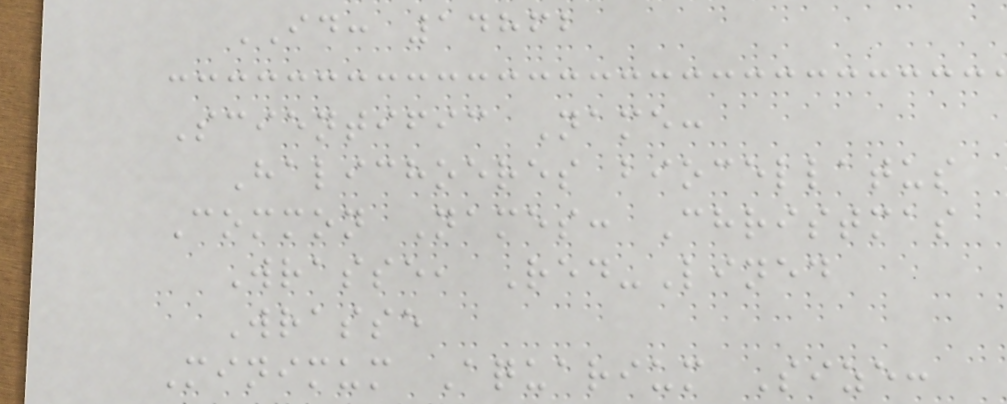ID: 14862
Scientific Name:
Halichoeres biocellatus
Common Names: Christmas
Wrasse, Red-Lined
Wrasse
Minimum Aquarium Size:
